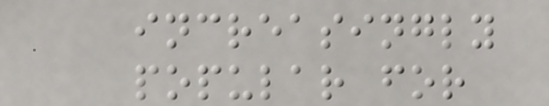increasingly
popular for
